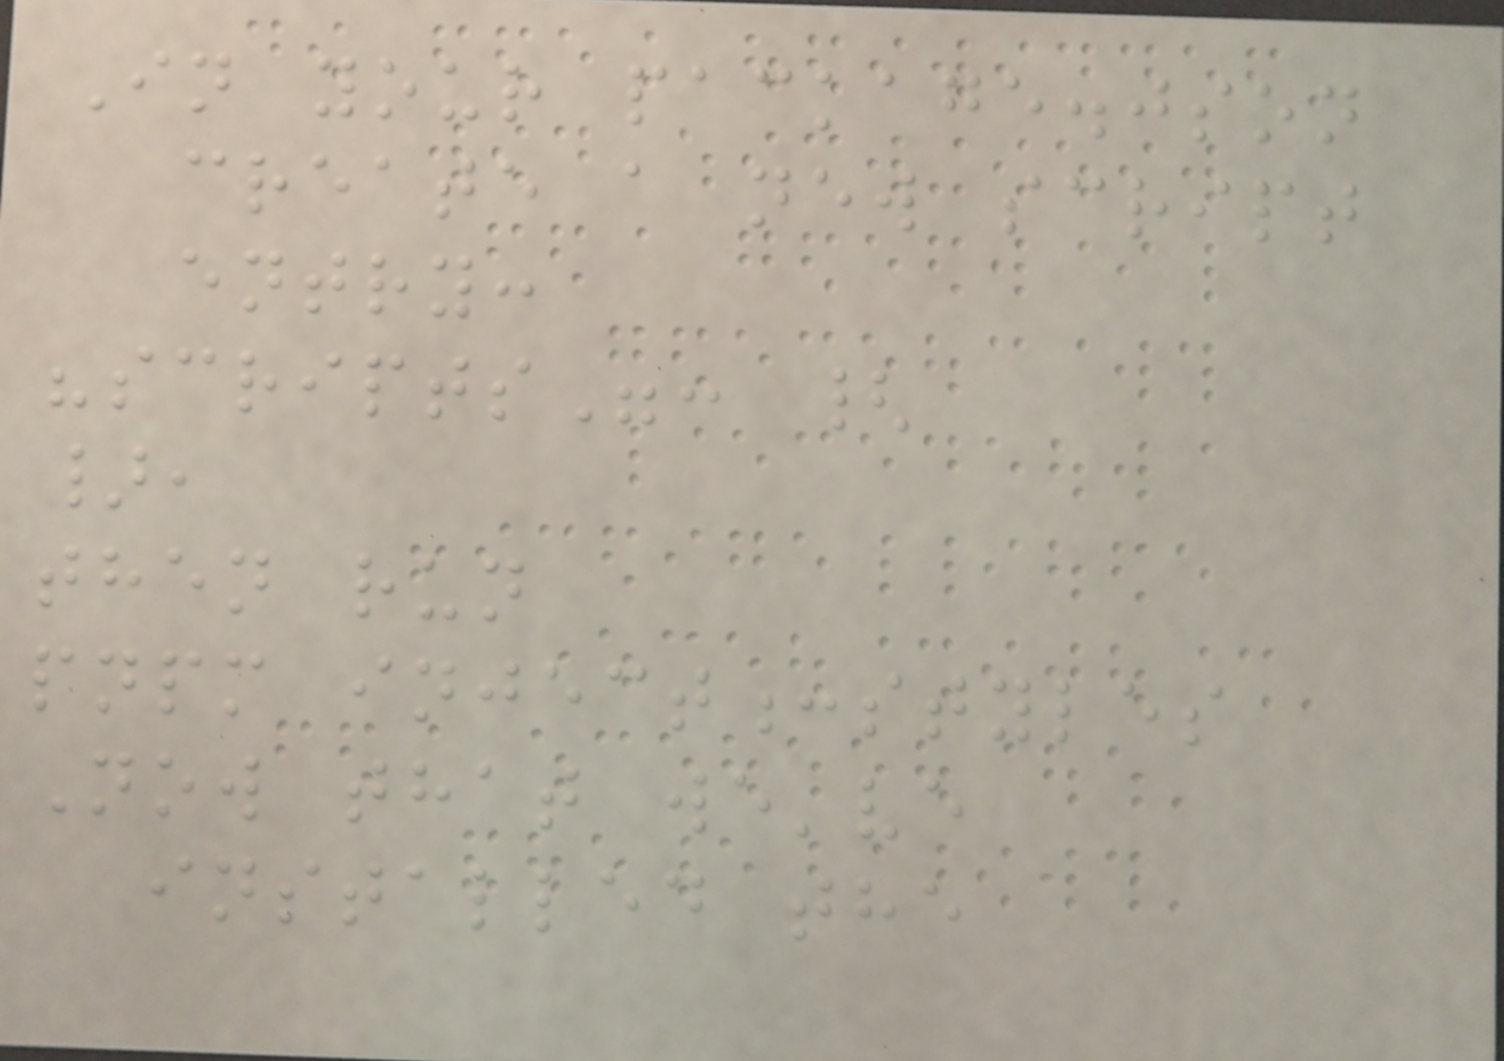In your package.json
create a new script
entry:
"scripts": {
},
then run
pnpm inject:styles
Now that we've
installed the
